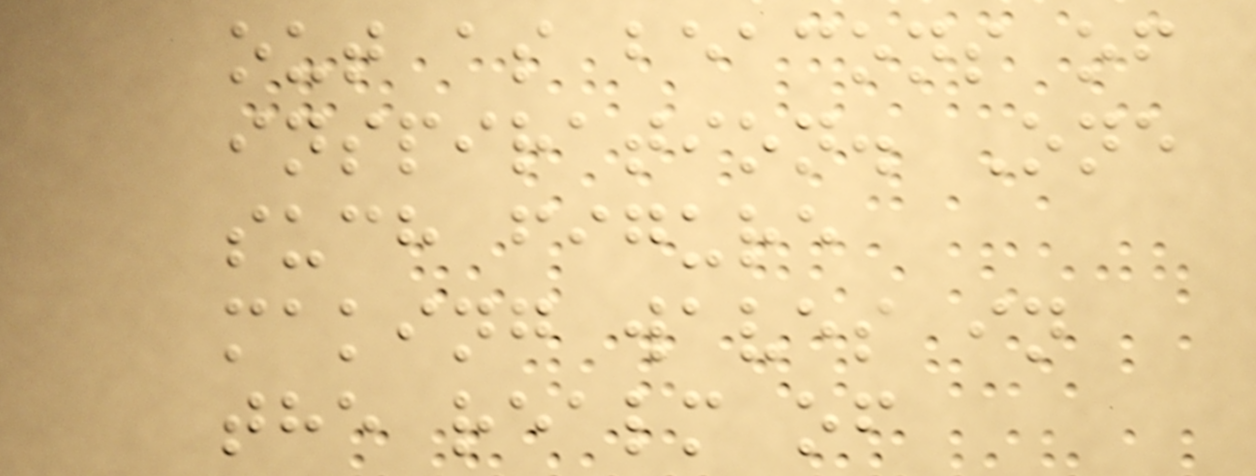out as beacons of
inspiration. One
such figure
making waves in
the realm of
